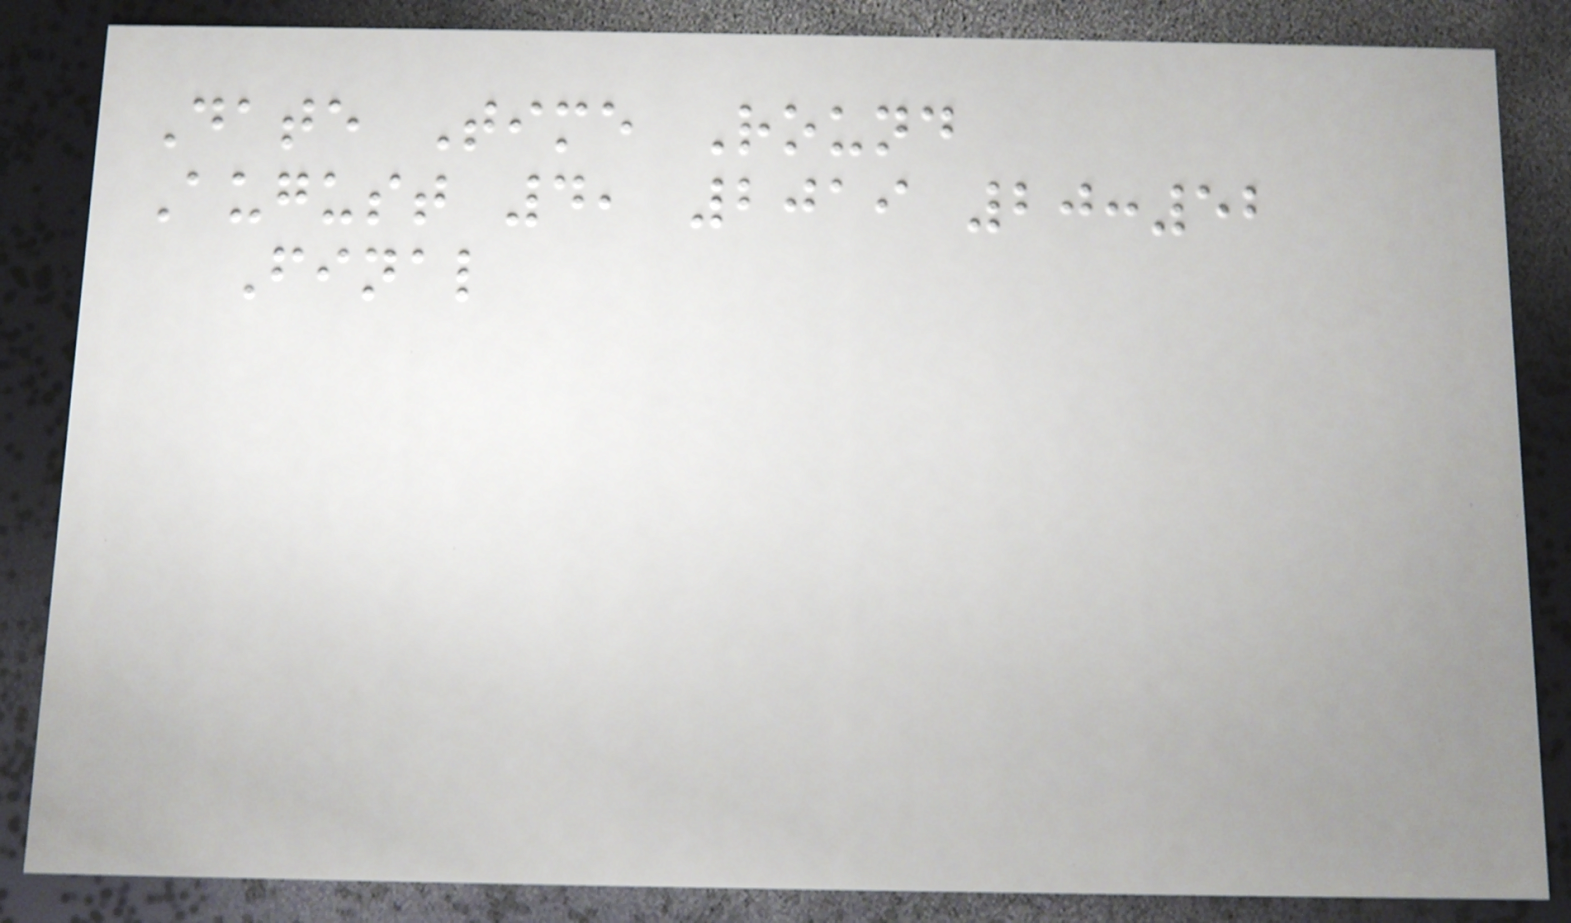Date Time Round
August 4, 2019 20:52
Final
